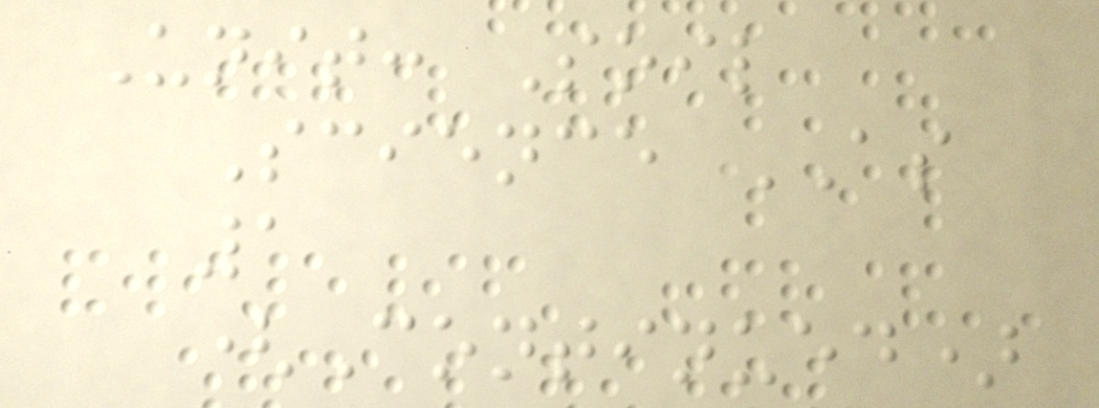Unit: Soil
Science AS
1
(Continued)
